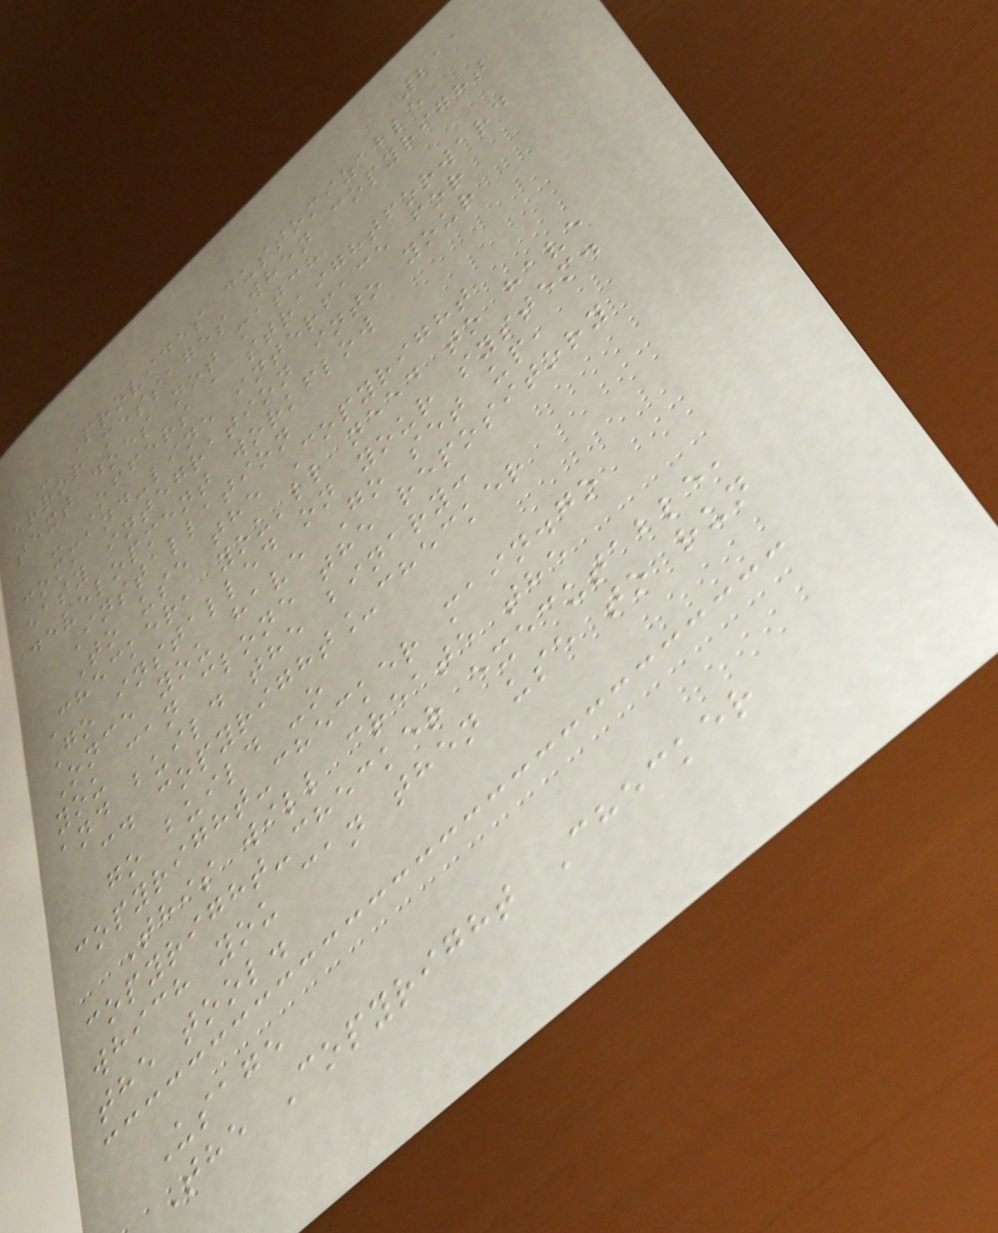211
- Provides customizable
error messages when copyright
text does not match
- Offers a straightforward
command-line interface for
easy integration into your
development workflow
Installation
To use the Copyright
Checker, you'll need to have
Go installed on your system.
Once you have Go set up,
you can clone the repository
and build the binary:
cd copyright_checker
go build -o
copyright-checker main.go
This will create the
copyright-checker executable,
which you can then use to run
the tool.
Usage
The Copyright Checker
